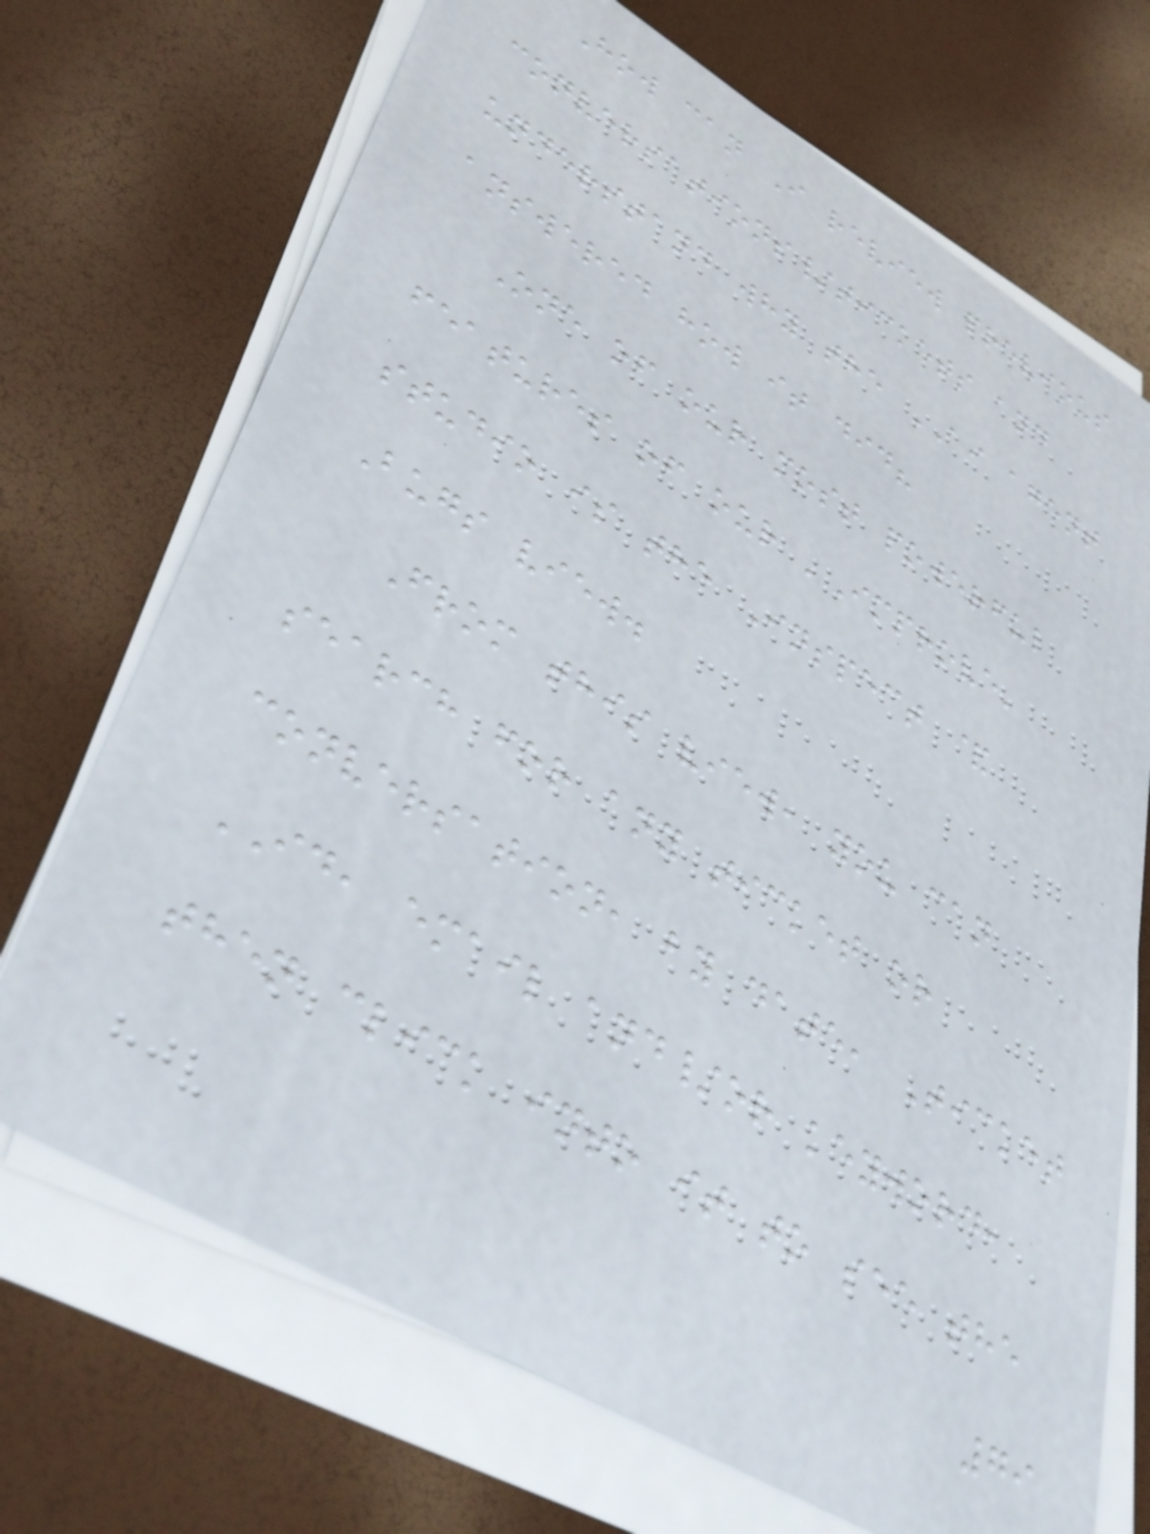How can I review previous
conversations/tickets and
understand why the AI agent
answered how it did?
One of our most powerful
features of our 'Improve'
studio is the Inspect &
Bugs view.
From this view, you can
search for any ticket or
conversation, by date, Ticket
ID, email and/or keyword,
then click into it to see the
79
